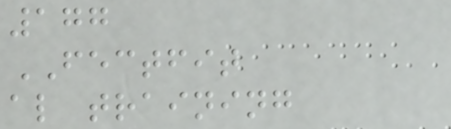177
FECTFIT
al training
